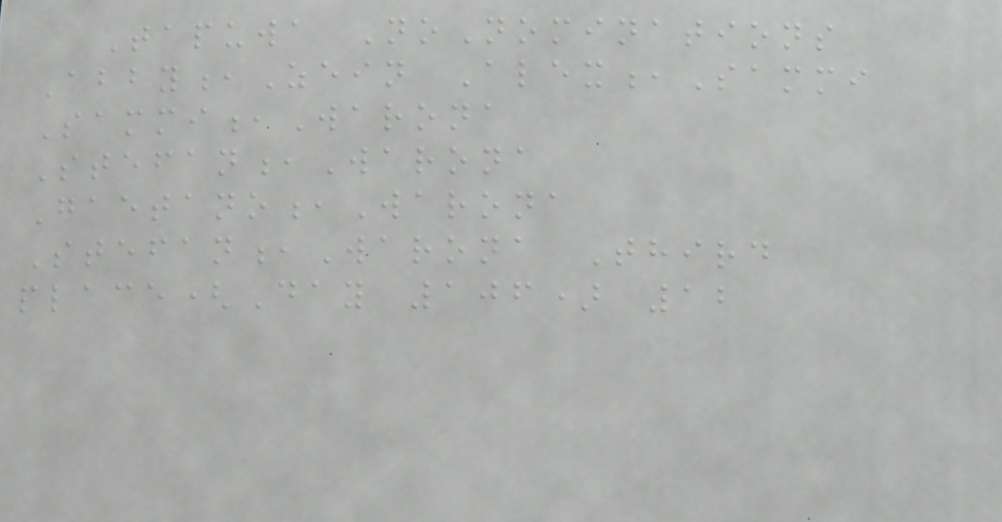Tapuwa NoNominations
Abby,Zein Alex,Sammi
Sammi,Warona
Stefan,Warona
Gaetano,Warona
Stefan,Warona Third
place(Day 106) 12
